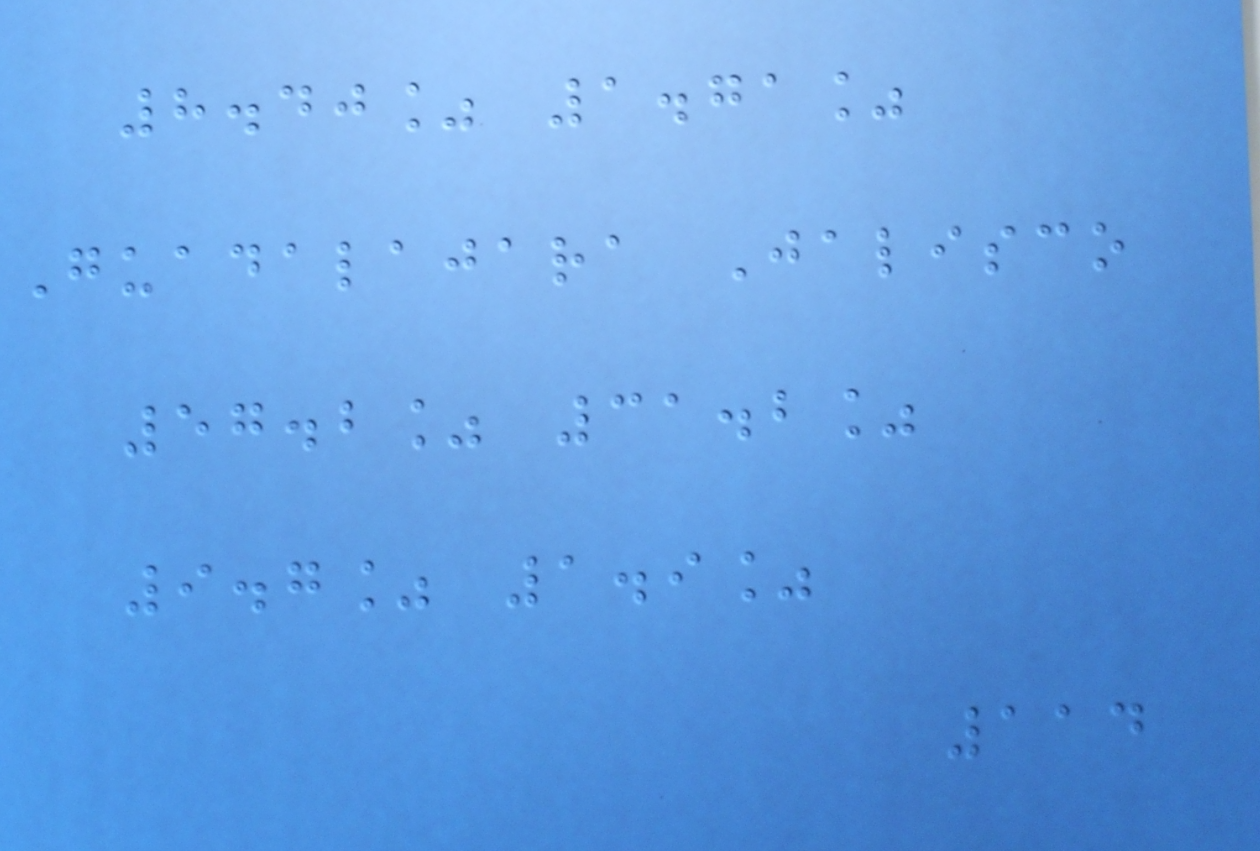8.40% 1.71%
Guadalajara Jalisco
57.2% 31.2%
9.7% 1.9%
114
